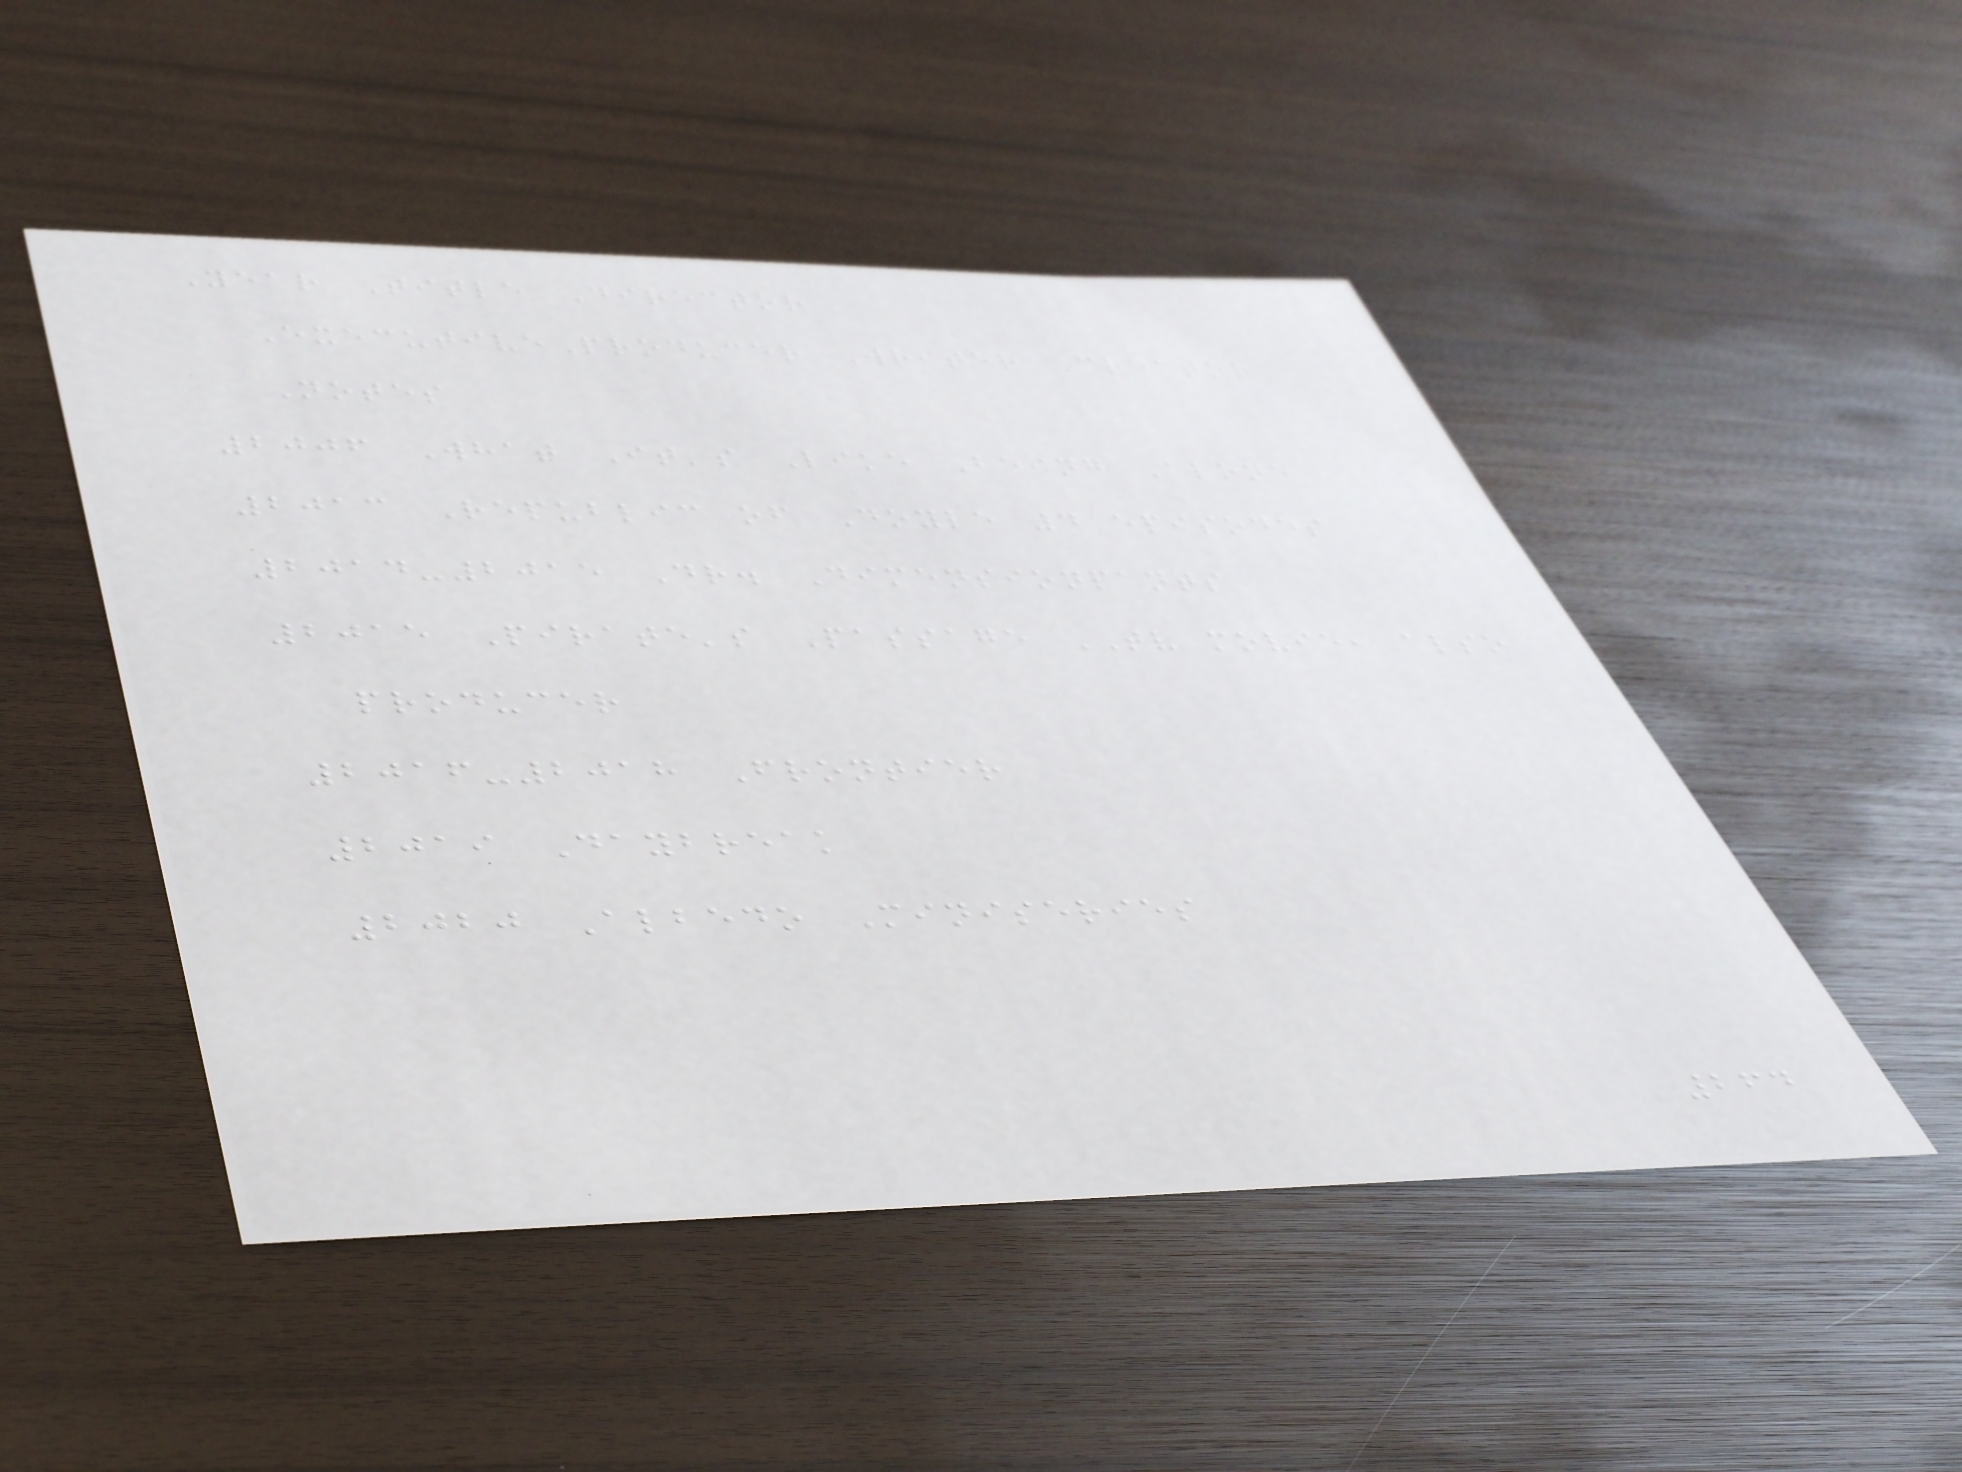Year Title Director
ExecutiveProducer Writer Creator
Notes
2006 What It's Like Being Alone
2013 Republic of Doyle 4 episodes
2014-2015 Dr. Dimensionpants
2015 Pirate's Passage TV movie, also
producer
2016-2018 Frontier
2019 Daybreak
2020 Albedo Miniseries
264
